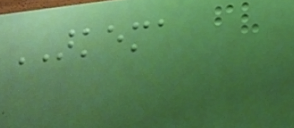ARKEMA
